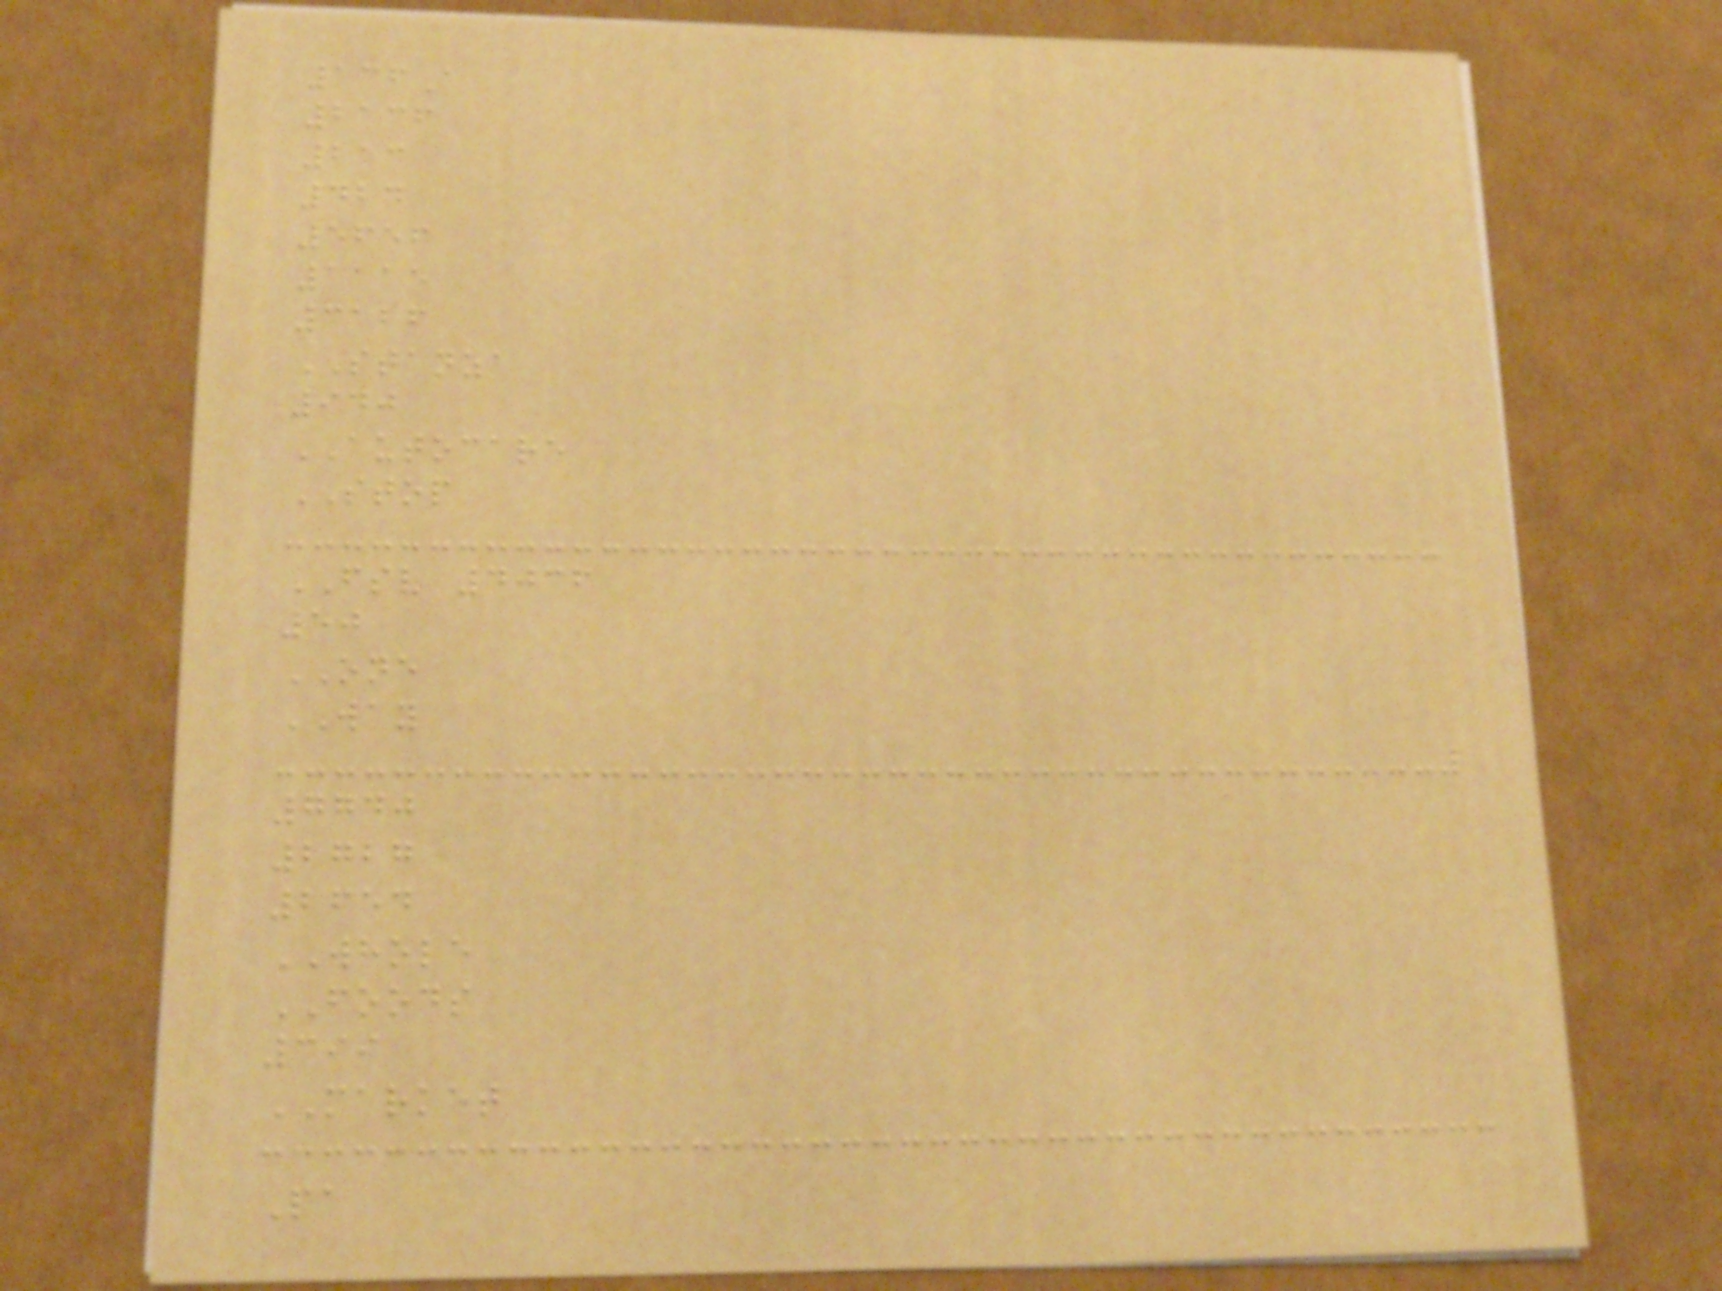136A
2136
213
424
5656
1115
3126
STANZA
940
AUTOCARE
STOP
FSV 4036
50
ONE
WAY
7740
2727
2654
WHOLE
FOODS
399
MARKET
Pa
